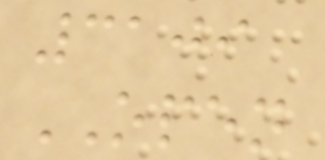3109
OPEN
